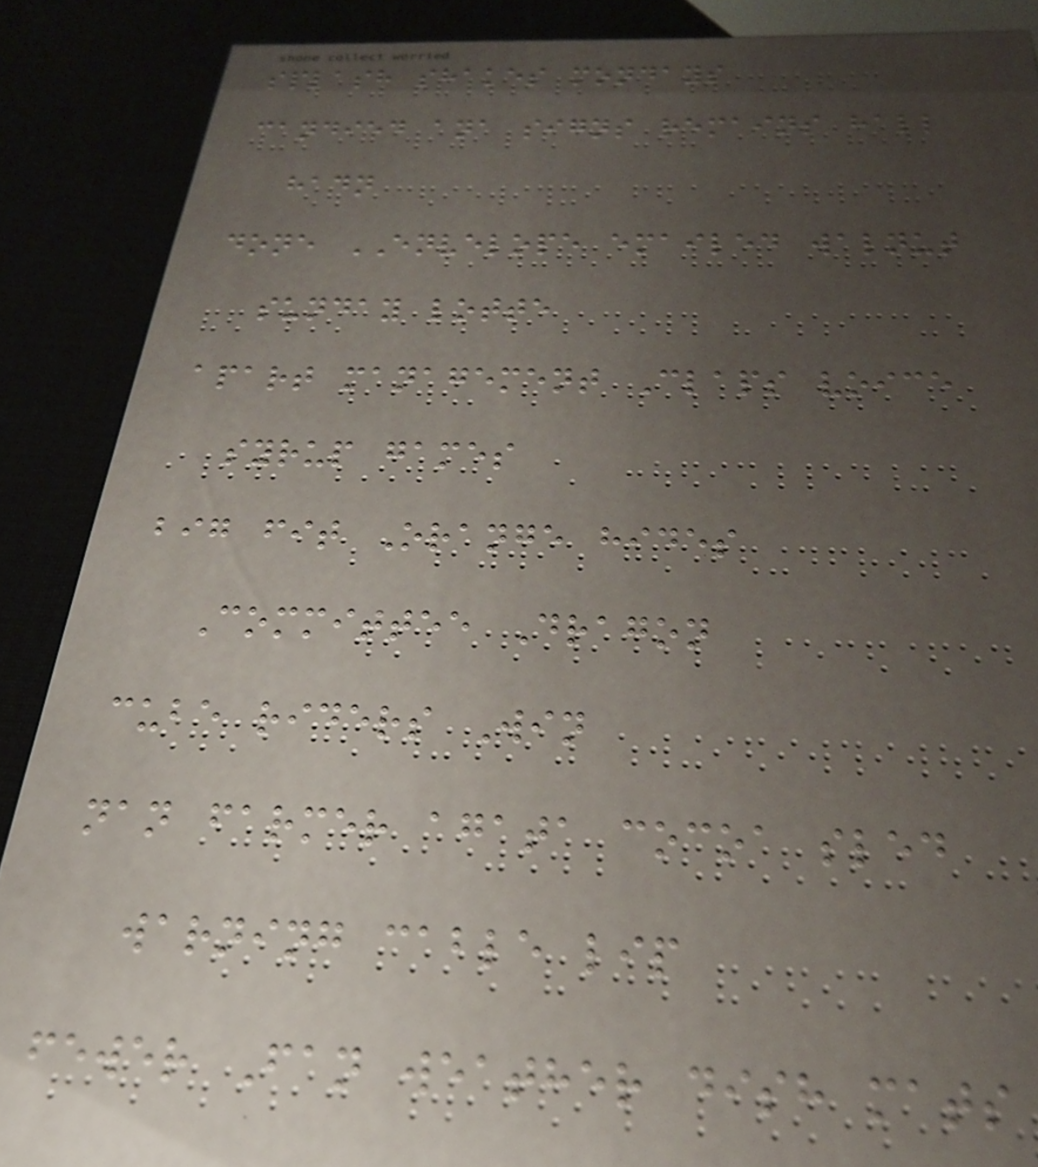splash shakes mondays
candied ana signs remains hall
hadn
done ENVELOPE emailed walnut
sunday lotte
apart management Claps voice
syrup games
big fit Orange hides
Committee Dragon
cube riders Win
nan farmer agata cocoa sled
warning cable lip
fewer Fan weather dish mats
